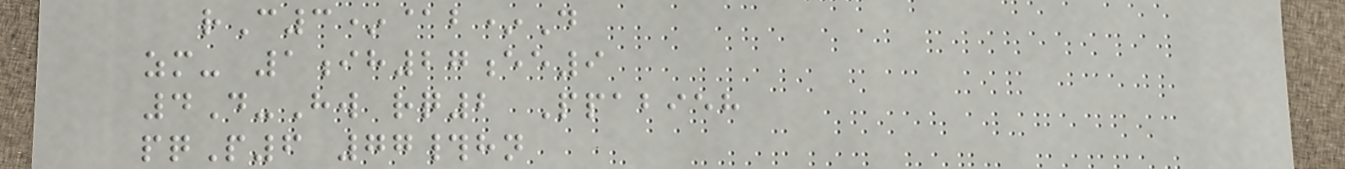rC3*@b*D
zm- 1ih27ee9
4D-Hw rq2 Ppabieh
pqP6 77#hn
